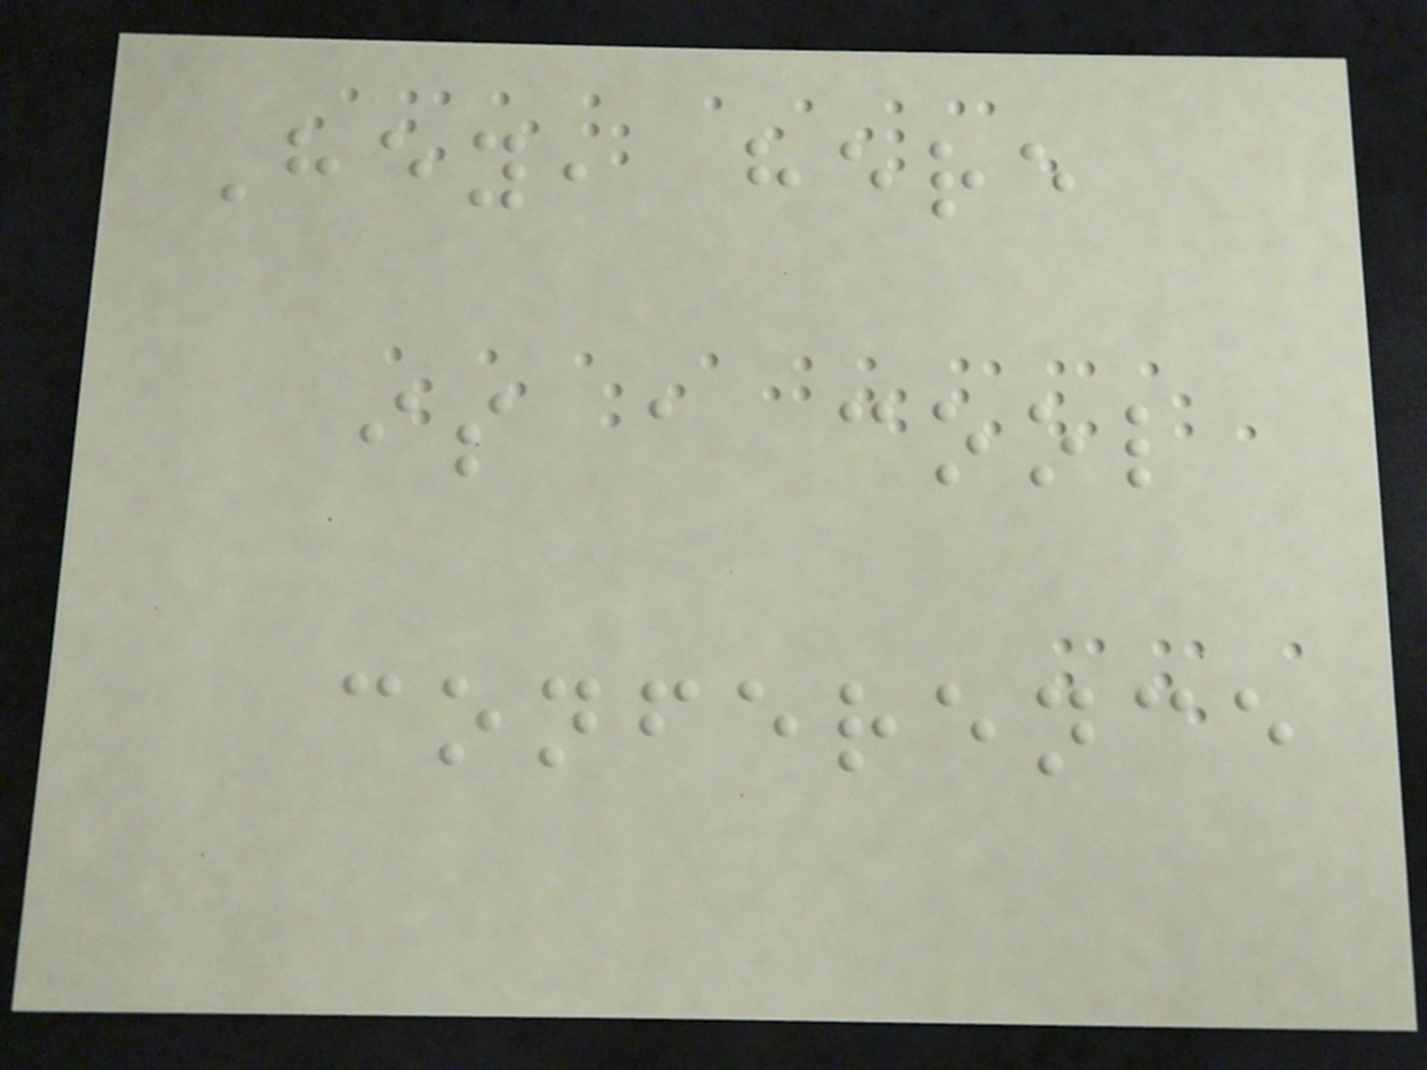Hey, here
is a cool
conference
